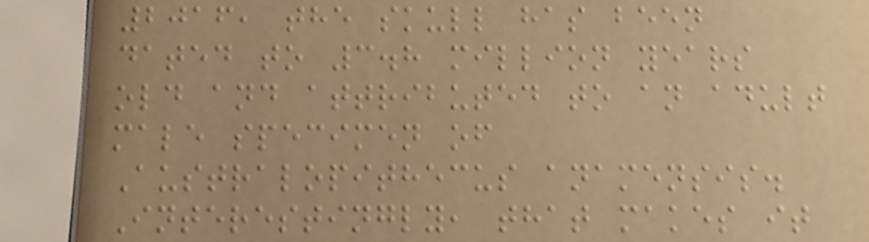2016, the skull has been
dated to 3.8 million years
old and attributed to an adult
male specimen of
Australopithecus anamensis.
Interestingly, that makes it
